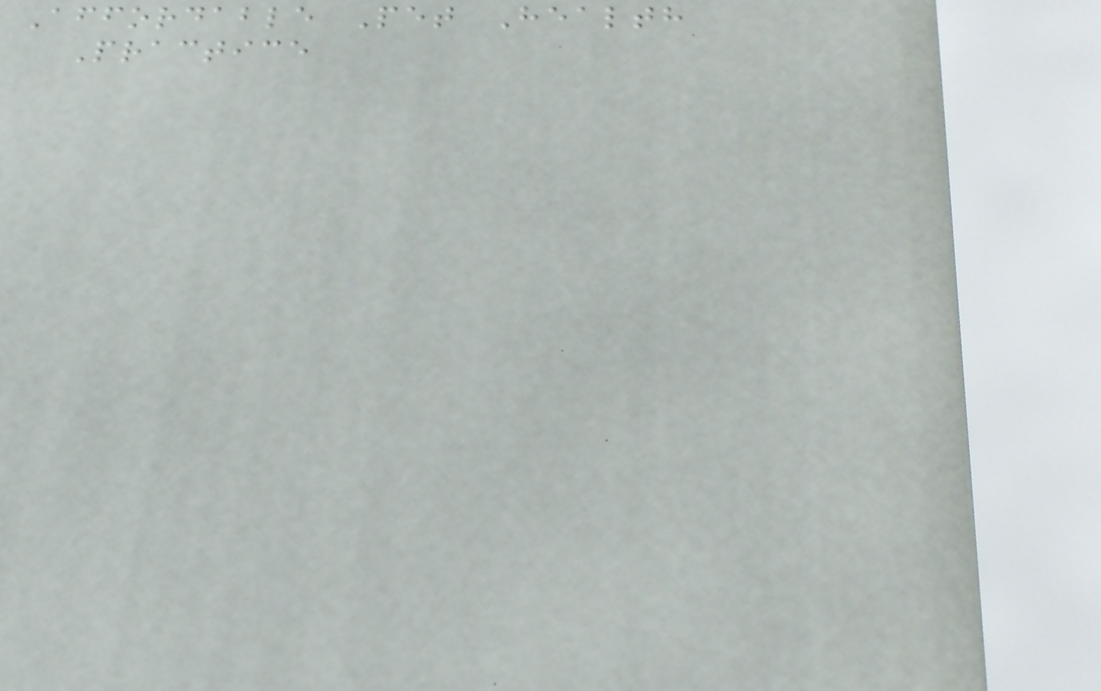Affordable Pet Health
Practice
